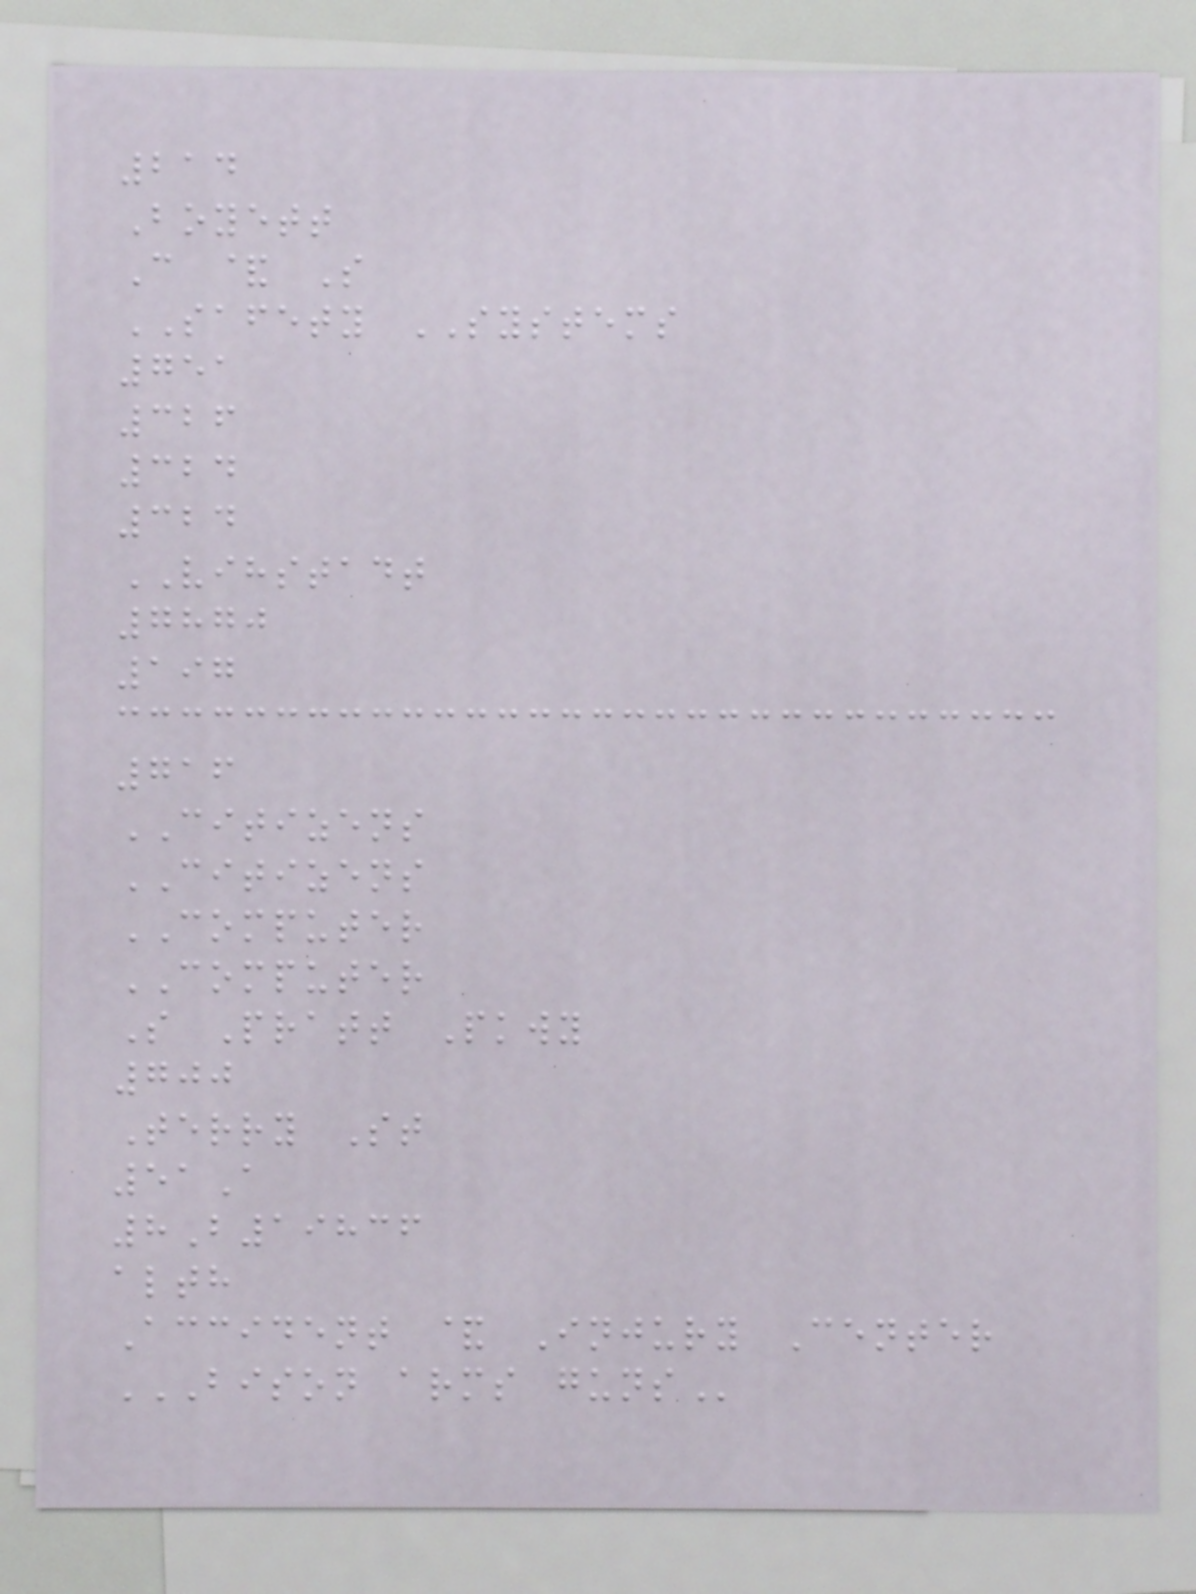214
Boyett
C & S
SAFETY SYSTEMS
751
326
324
324
VIHSTADT
7870
197
716
CITIZENS
CITIZENS
COMPUTER
COMPUTER
S Pratt Pkwy
700
Terry St
51A
8B19836
alth
Accident & Injury Center
BISON ARMS GUNS
